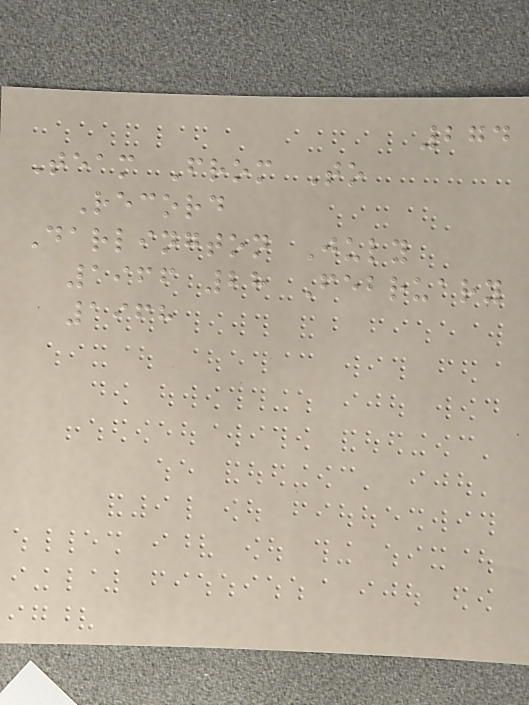274
Team From To
Record
Darlington July
1966 28 February
1968
